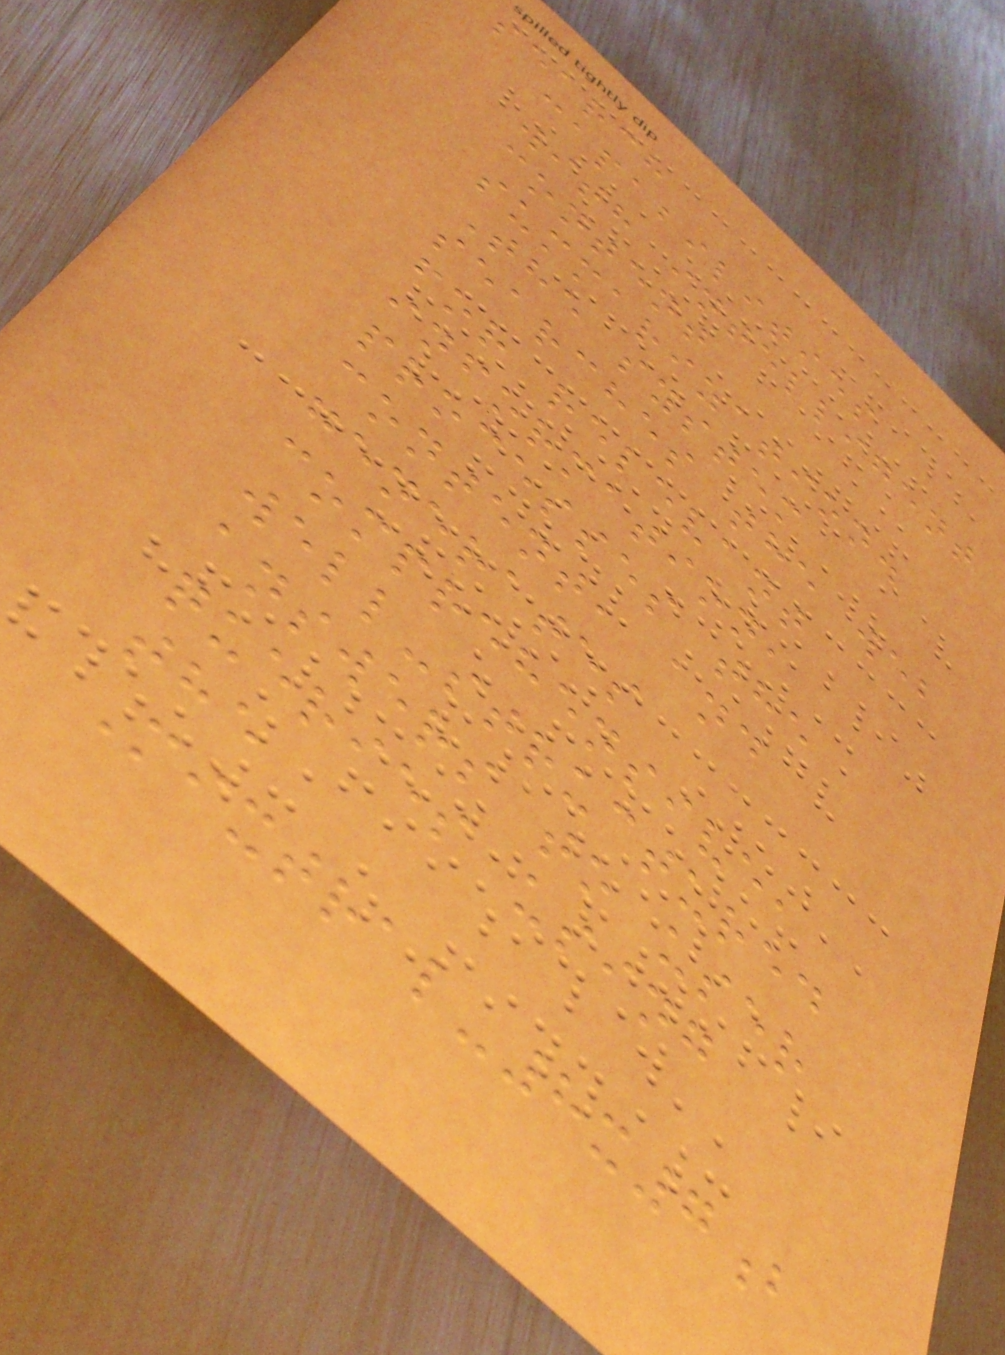search
capabilities
with intelligent
content
summarization.
The system
searches the web
for relevant
information,
processes the
content, and
generates
comprehensive,
well-structured
answers to user
queries using
the
Mixtral-8x7b
